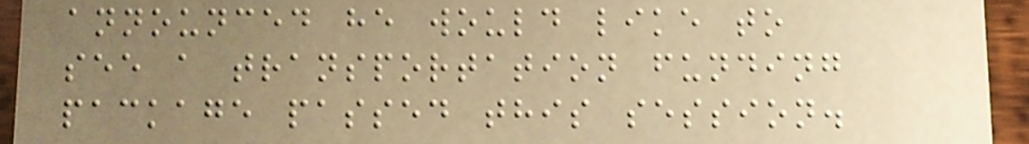announced he would like to
see a transportation funding
package passed this session.
